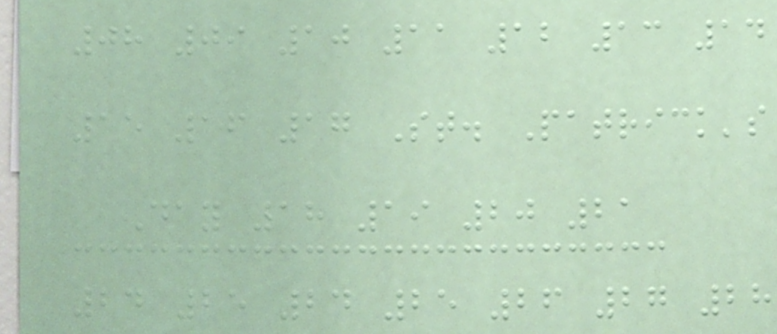08 09 10 11 12 13 14
15 16 17 St. Patrick's
Day 18 19 20 21
24 25 24 25 26 27 28
